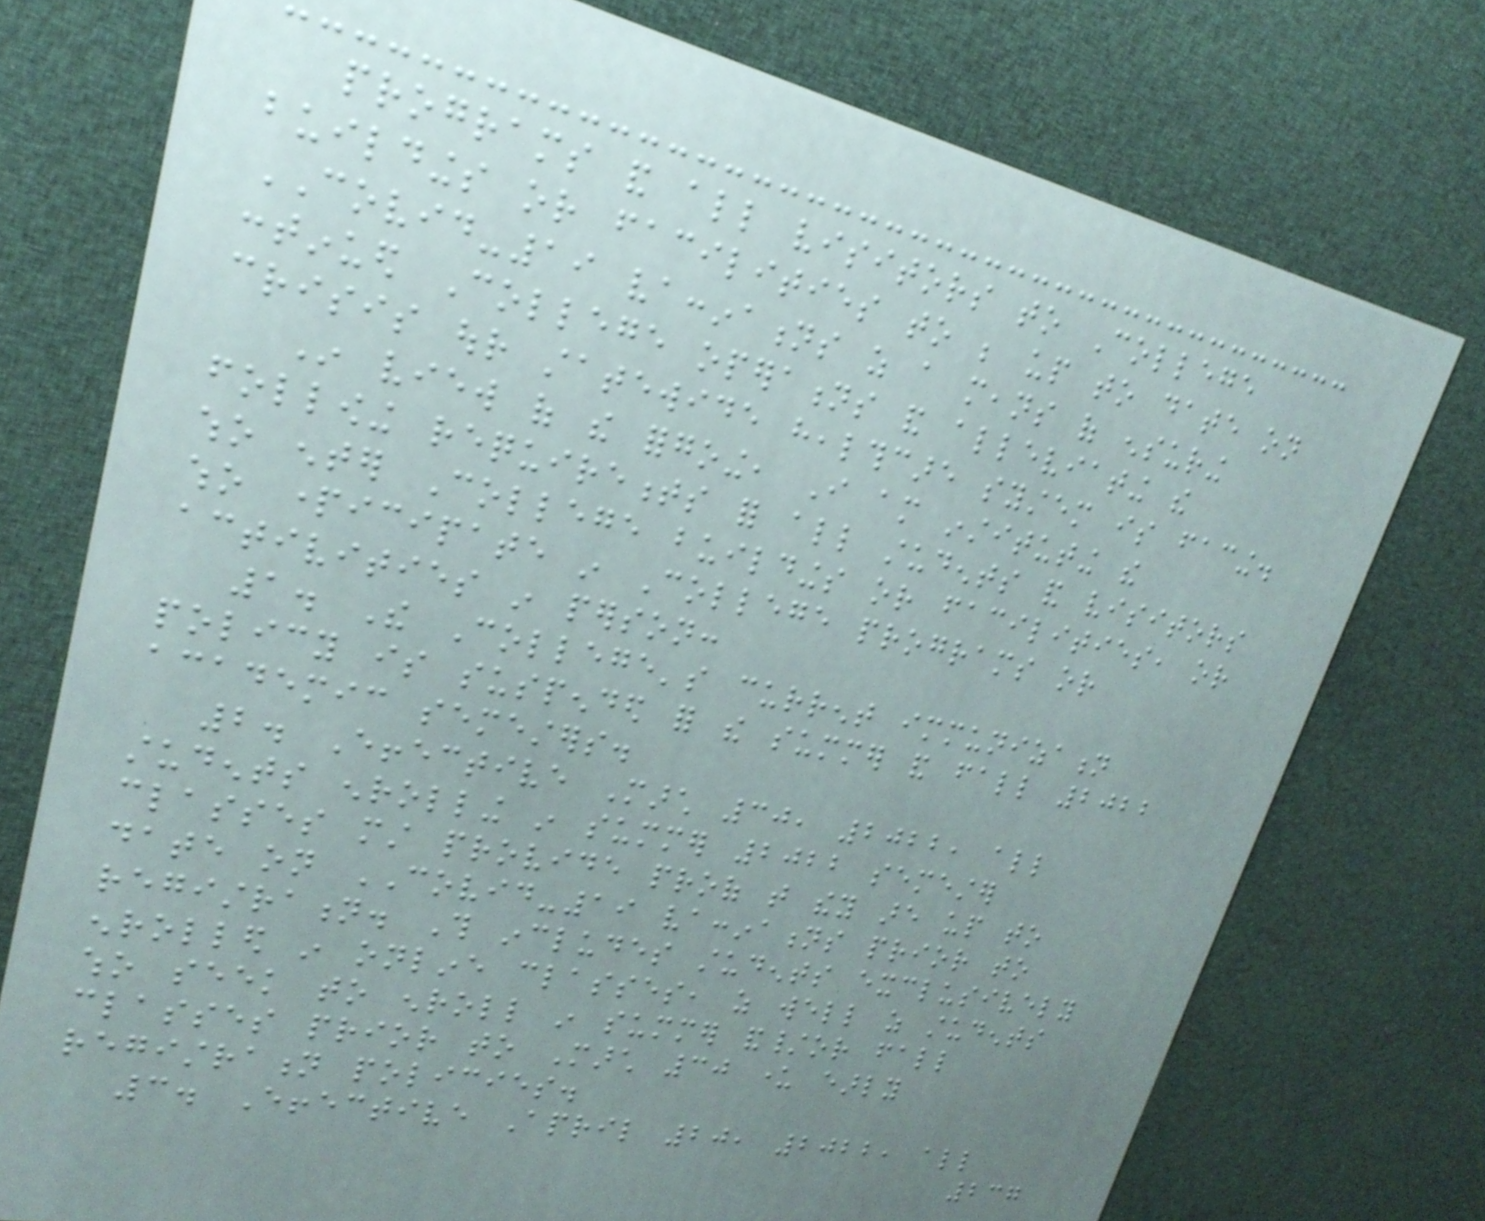programs and all visitors to College
buildings or facilities to be up to date on
COVID-19 vaccinations as a means of ensuring
continued College operations and alleviating the
crisis our statewide healthcare system is facing.
In view of the forgoing, I am instituting the
following requirements for all students and visitors
who enter College buildings or facilities, or
who participate in College programs or
activities in person:
1. The College's current immunization
policy is suspended for the summer and fall 2022
academic semesters.
2. Effective March 30, 2022, all
students enrolling in summer 2022 semester
classes must provide proof that they are up to
date on COVID-19 vaccinations prior to
registration. This includes students exclusively
enrolled in online classes, as well as students
who seek to enroll in summer and/or fall
classes prior to March 30 under early
registration policies.
3. Effective April 20, 2022, all
237
